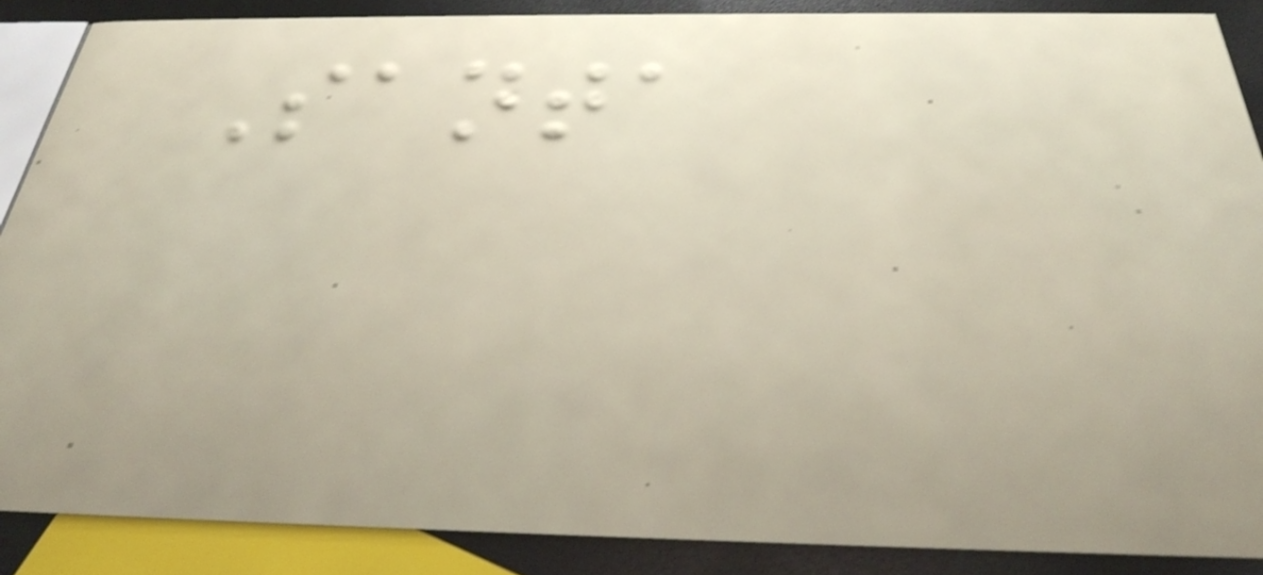Santa
